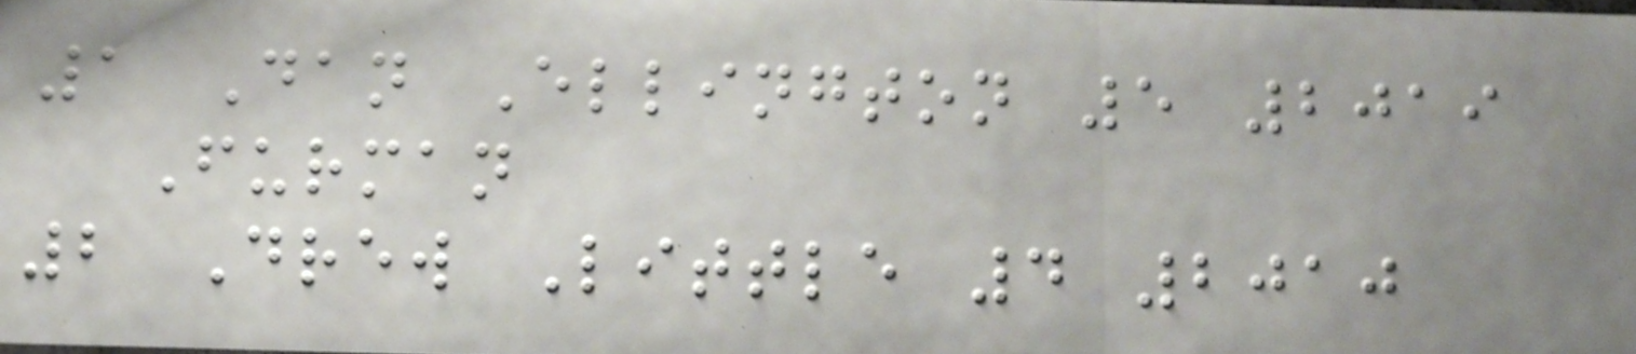1 Dan Ellington 5 2019
Furman
2 Drew Little 4 2010
